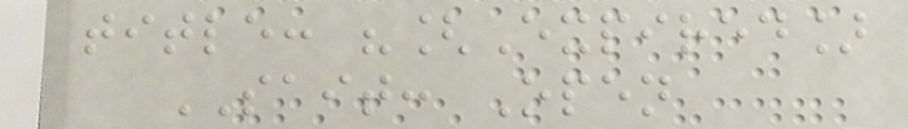title: "[Expired]
SAIT: Open
